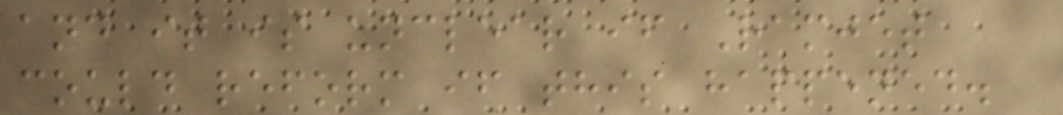and it is unclear if Ramjet
could reform if this happened.
